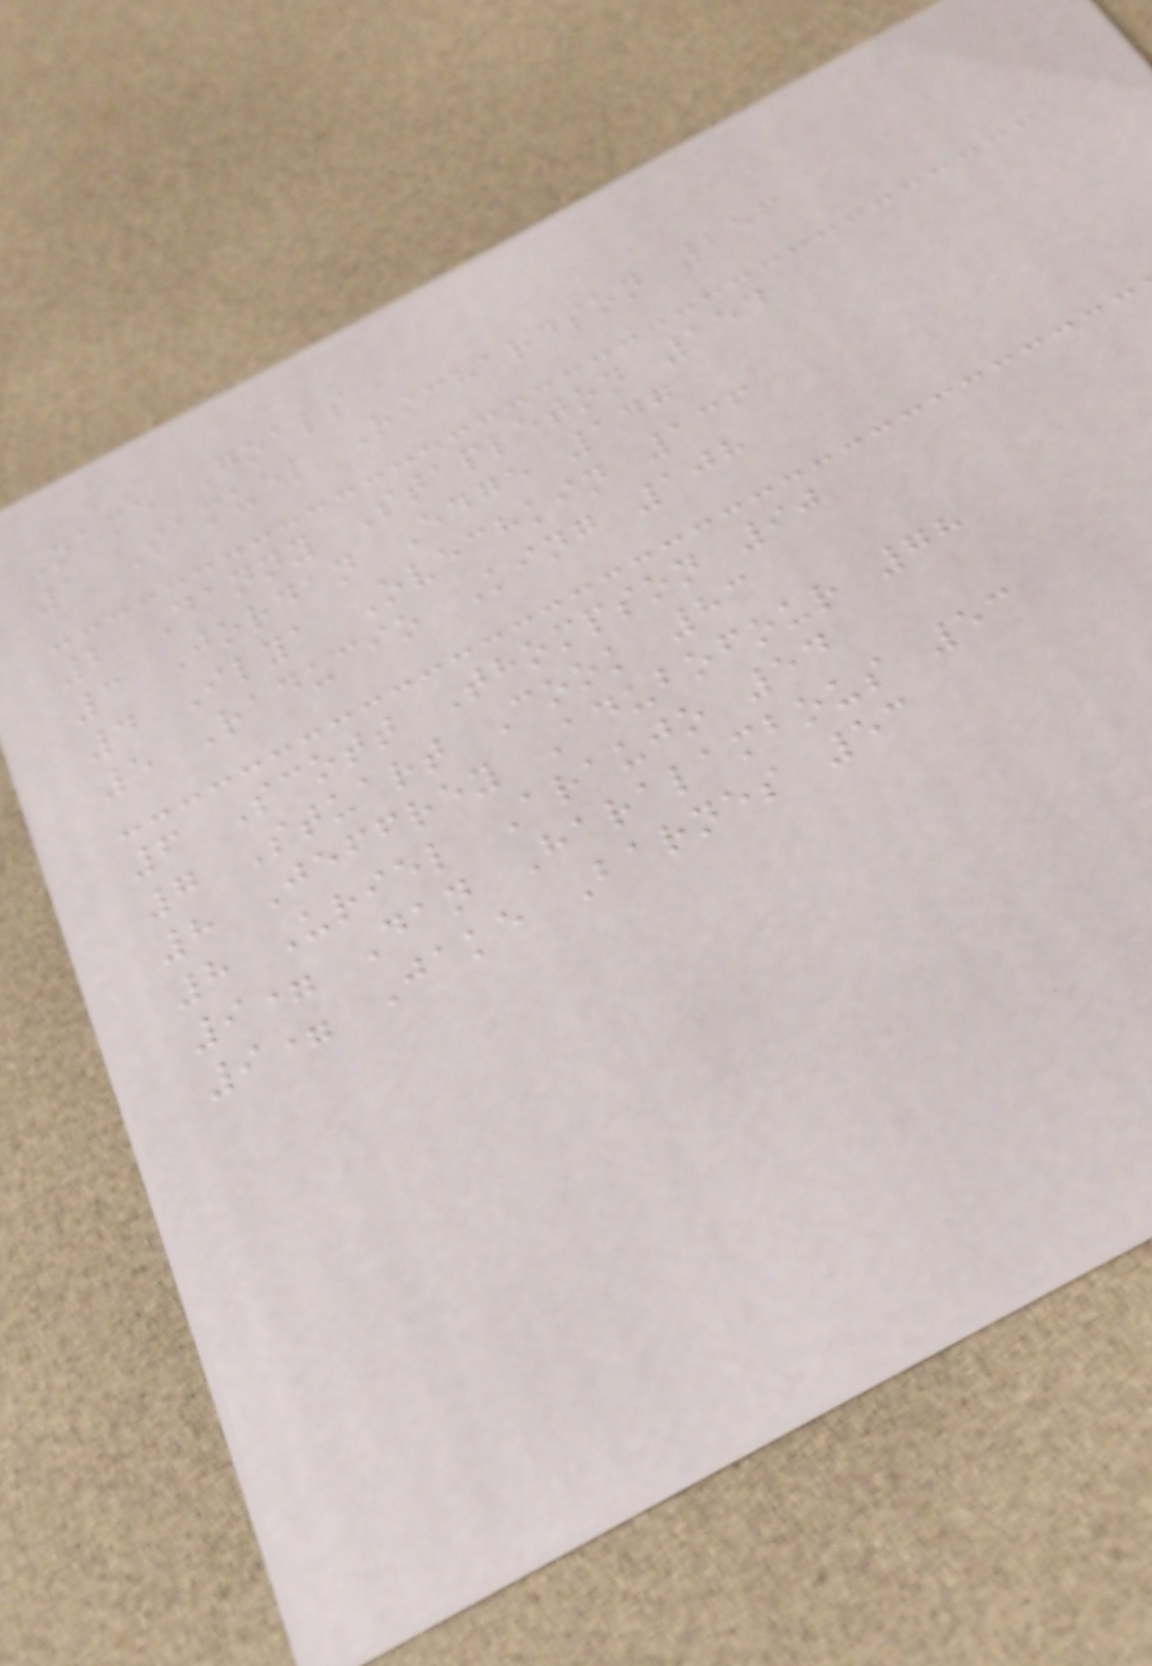Name Goals
1 Samuel Richardson 256
2 Danny Stapleton 154
3 Jordan Edge 147
4 Ilya Ovechkin 136
5 Raducio King 108
6 Scott Thompson 90
7 Stuart Cook 83
8 Jeffrey Adubofour 78
8 Uriel Araujo 54
9= Dan Haralambous 53
9= Jake Barnes 53
